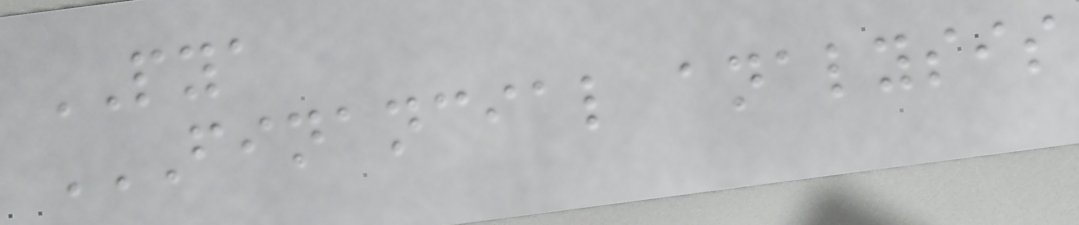PYA
FINANCIAL ANALYSIS
